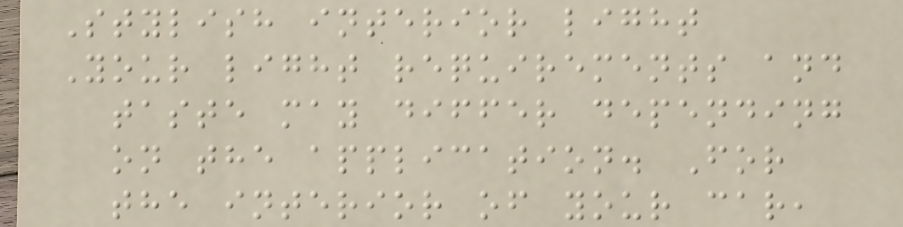Stylish interior light
Your light requirements and
taste may differ depending
on the application. For
the interior of your car,
